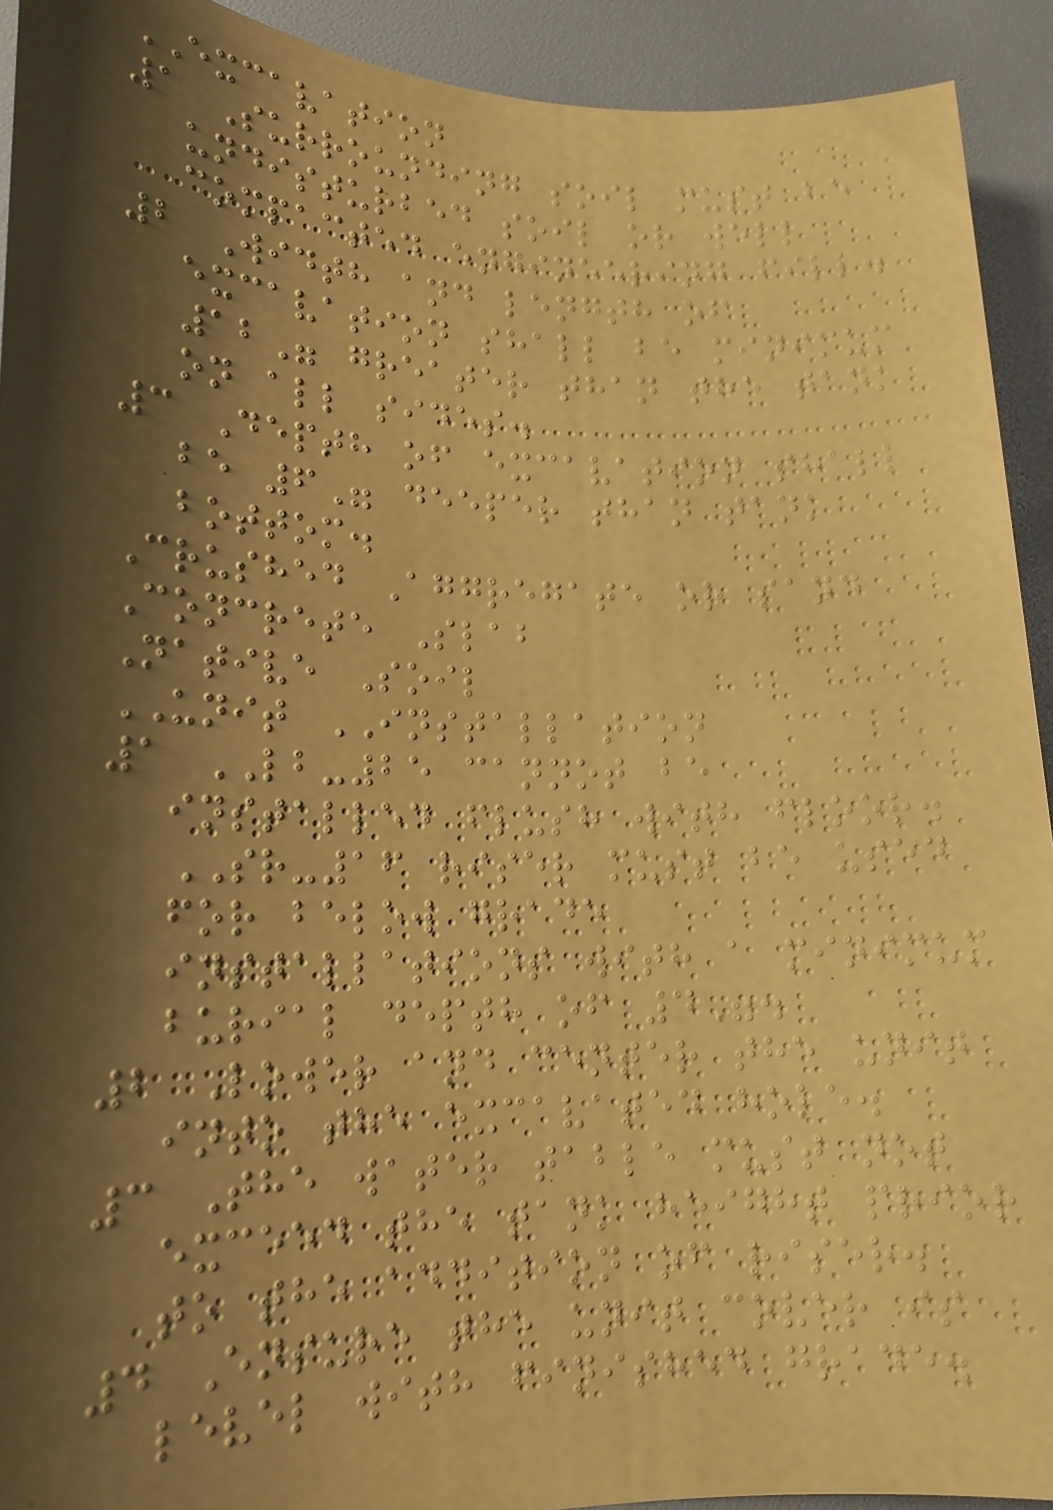EXCAVATION
1 Surrounding soil must be
undisturbed soil or well
compacted engineering fill.
2 Width and length of
excavation shall be minimum
12" greater than the tank
on all sides.
3 Depth of excavation shall
be 6" deeper than tank
bottom.
Crushed Aggregate or sand
Concrete Slab
Native Soil
UNIT INSTALLATION
1 LB-25 cannot be
installed flush with floor.
SR-16 riser must be used
for below grade
installations with a minimum
burial depth of 4".
2 Lower and center the unit
into the excavated hole.
3 The water table must not
exceed the tank height prior
to the addition of riser.
4 Ensure the unit cover is
level with finished grade.
